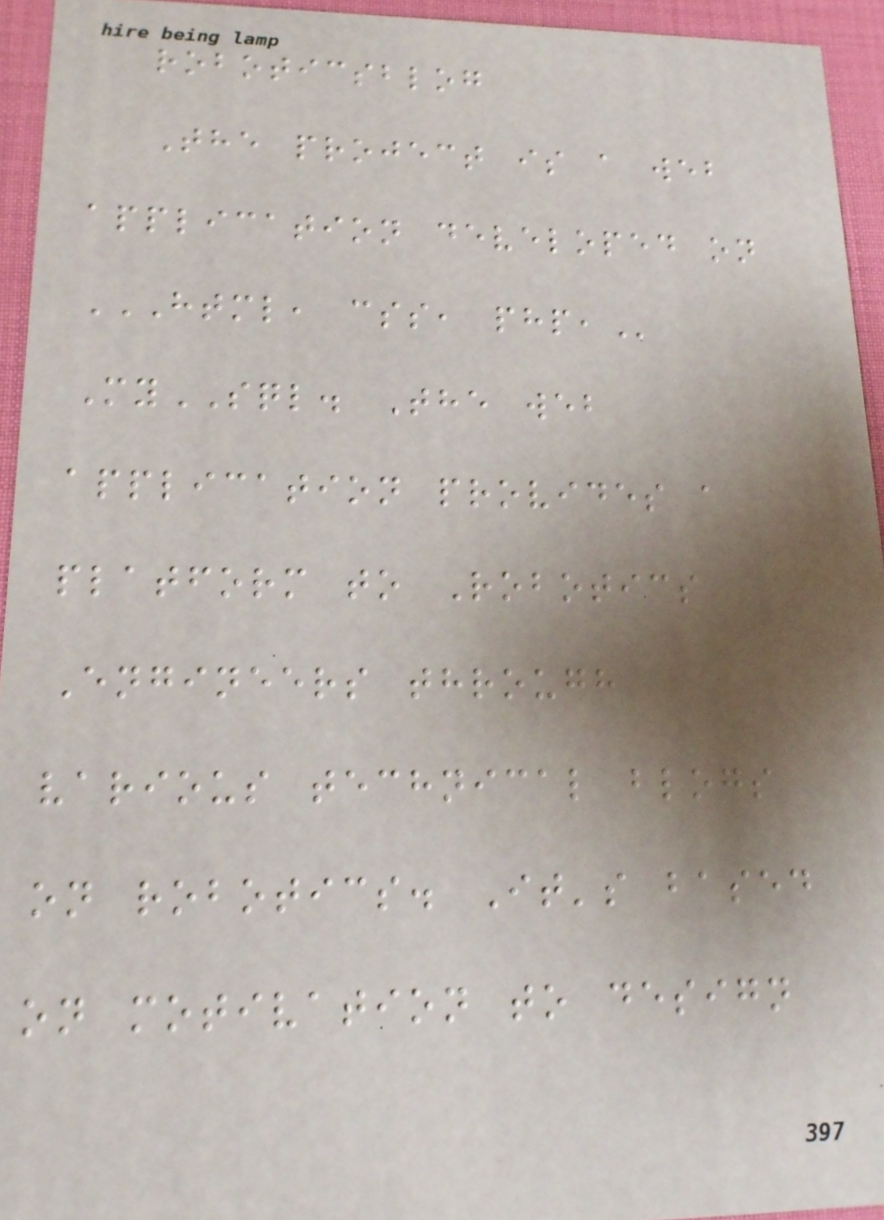roboticsblog
The project is a web
application developed on
HTML, CSS, PHP,
MySQL. The web
application provides a
platform to Robotics
Engineers through
various technical blogs
on robotics. It's based
on motivation to design
